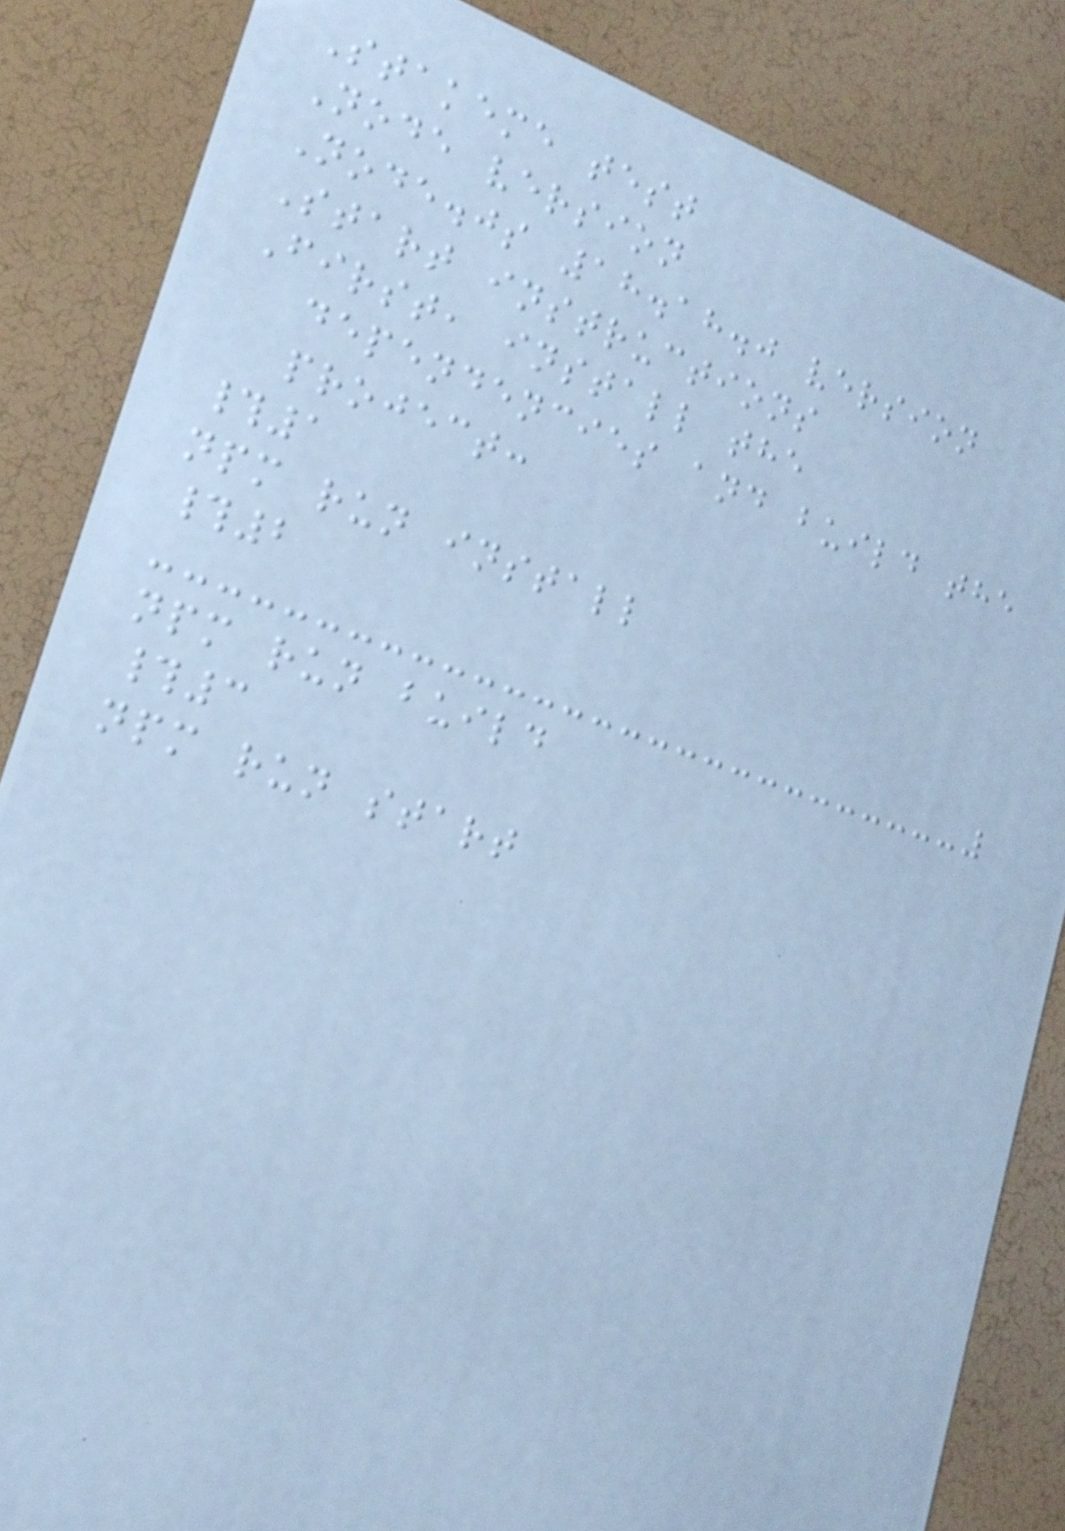Stakeme test
Node version
Node.js 18.18.0 version
Start instructions
First, install the
dependencies and build the
project:
#1
npm run install
#2
npm run build
#3
npm run start
